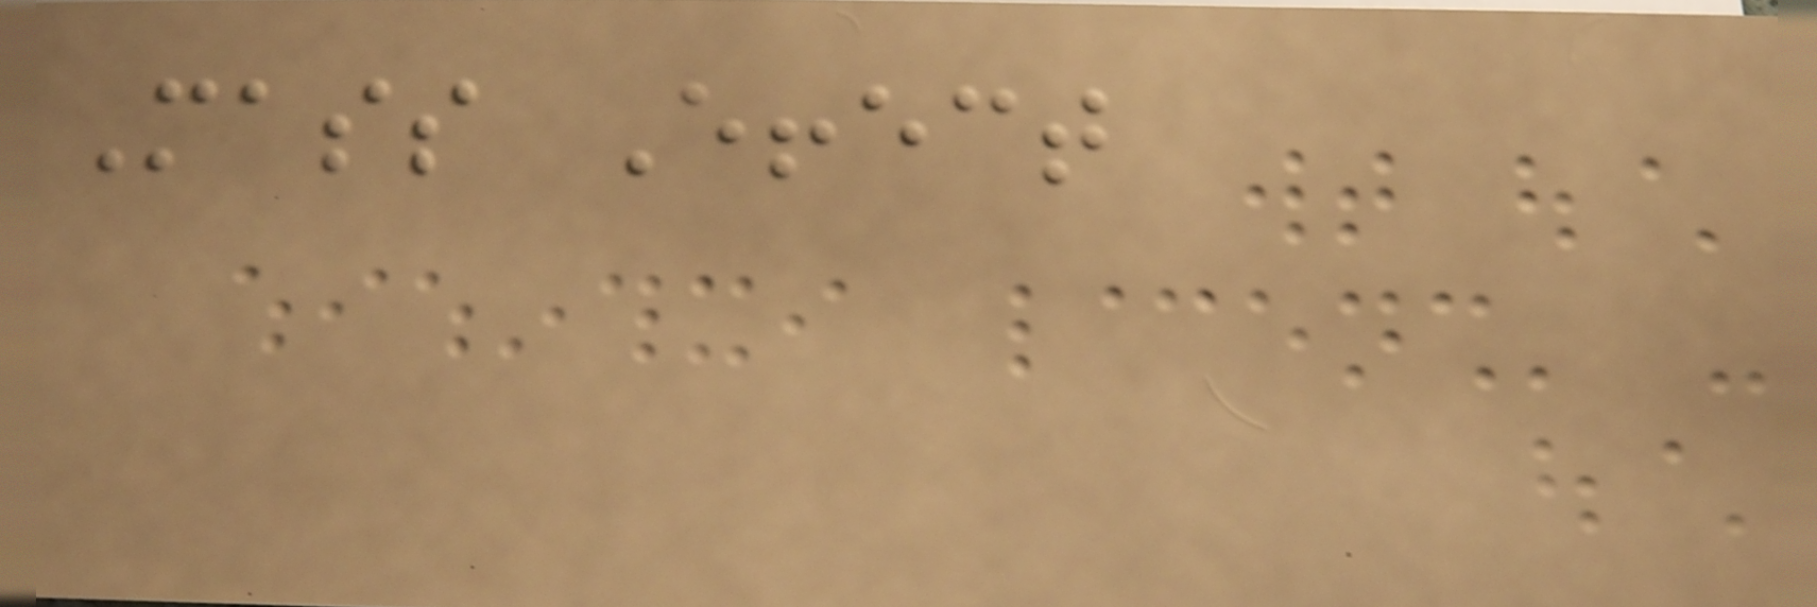Mass Effect
